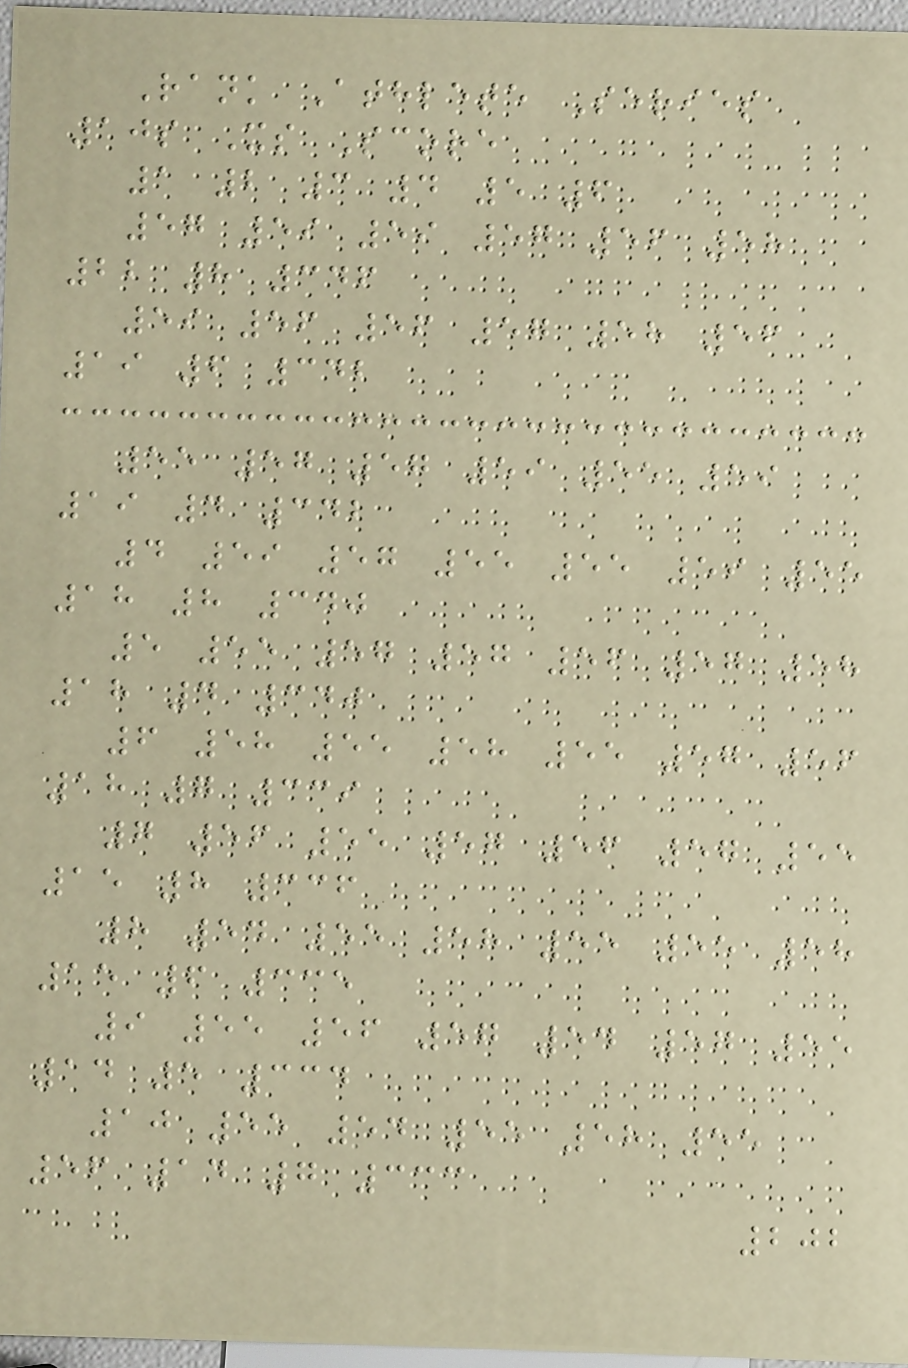Rank Athlete Series
10s Xs Score
1 2 3 4 5 6
57 59 59 57 56 58
22 8 346
59 56 56 57 58 56
19 6 342
55 57 57 59 55 59
19 4 342
4 59 57 55 55 59 55
18 8 340
5 55 57 57 56 57 58
18 4 340
6 58 55 58 55 57 56
18 7 339
7 56 55 57 56 57 55
15 8 336
8 54 55 58 55 55 58
15 6 335
9 55 56 57 54 57 55
14 5 334
10 55 54 55 58 55
56 14 7 333
202
